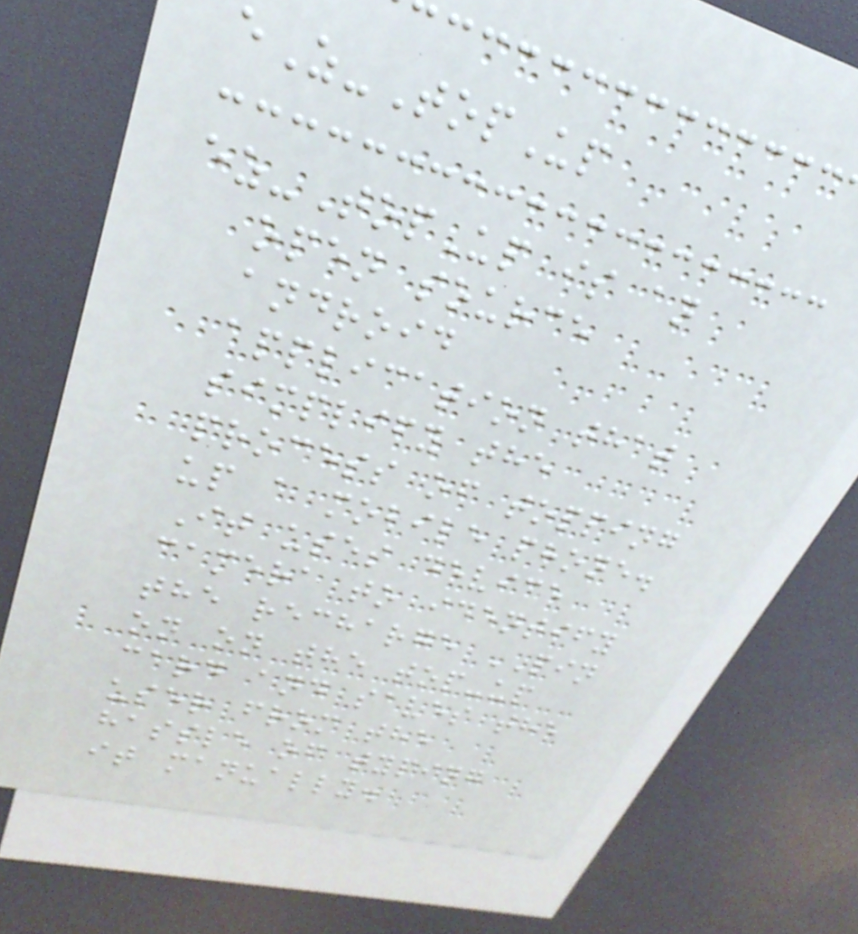eZ-TopUp
ez-TopUp is an
open source
android
application that
simplify the
process of topping
up a mobile phone.
It uses device
camera to identify
the recharge PIN
on on the top-up
card and saves the
user from the
hassle of typing
it manually.
